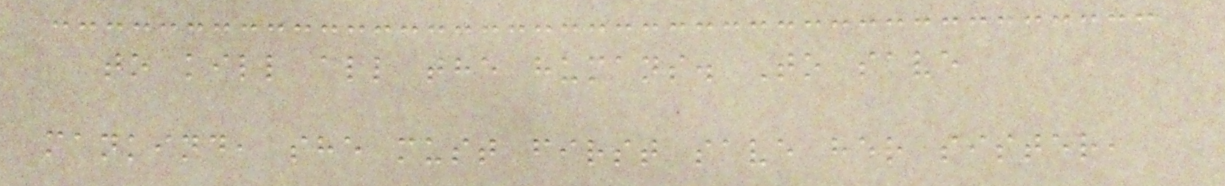to kill all the humans. To save
mankind, she must first save her sister,
